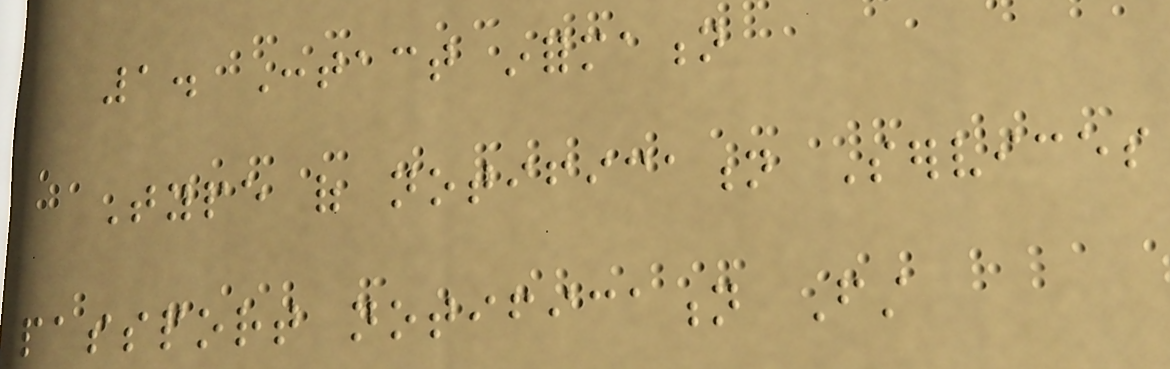1. Contact information
Type of notification Services
passport notification First
